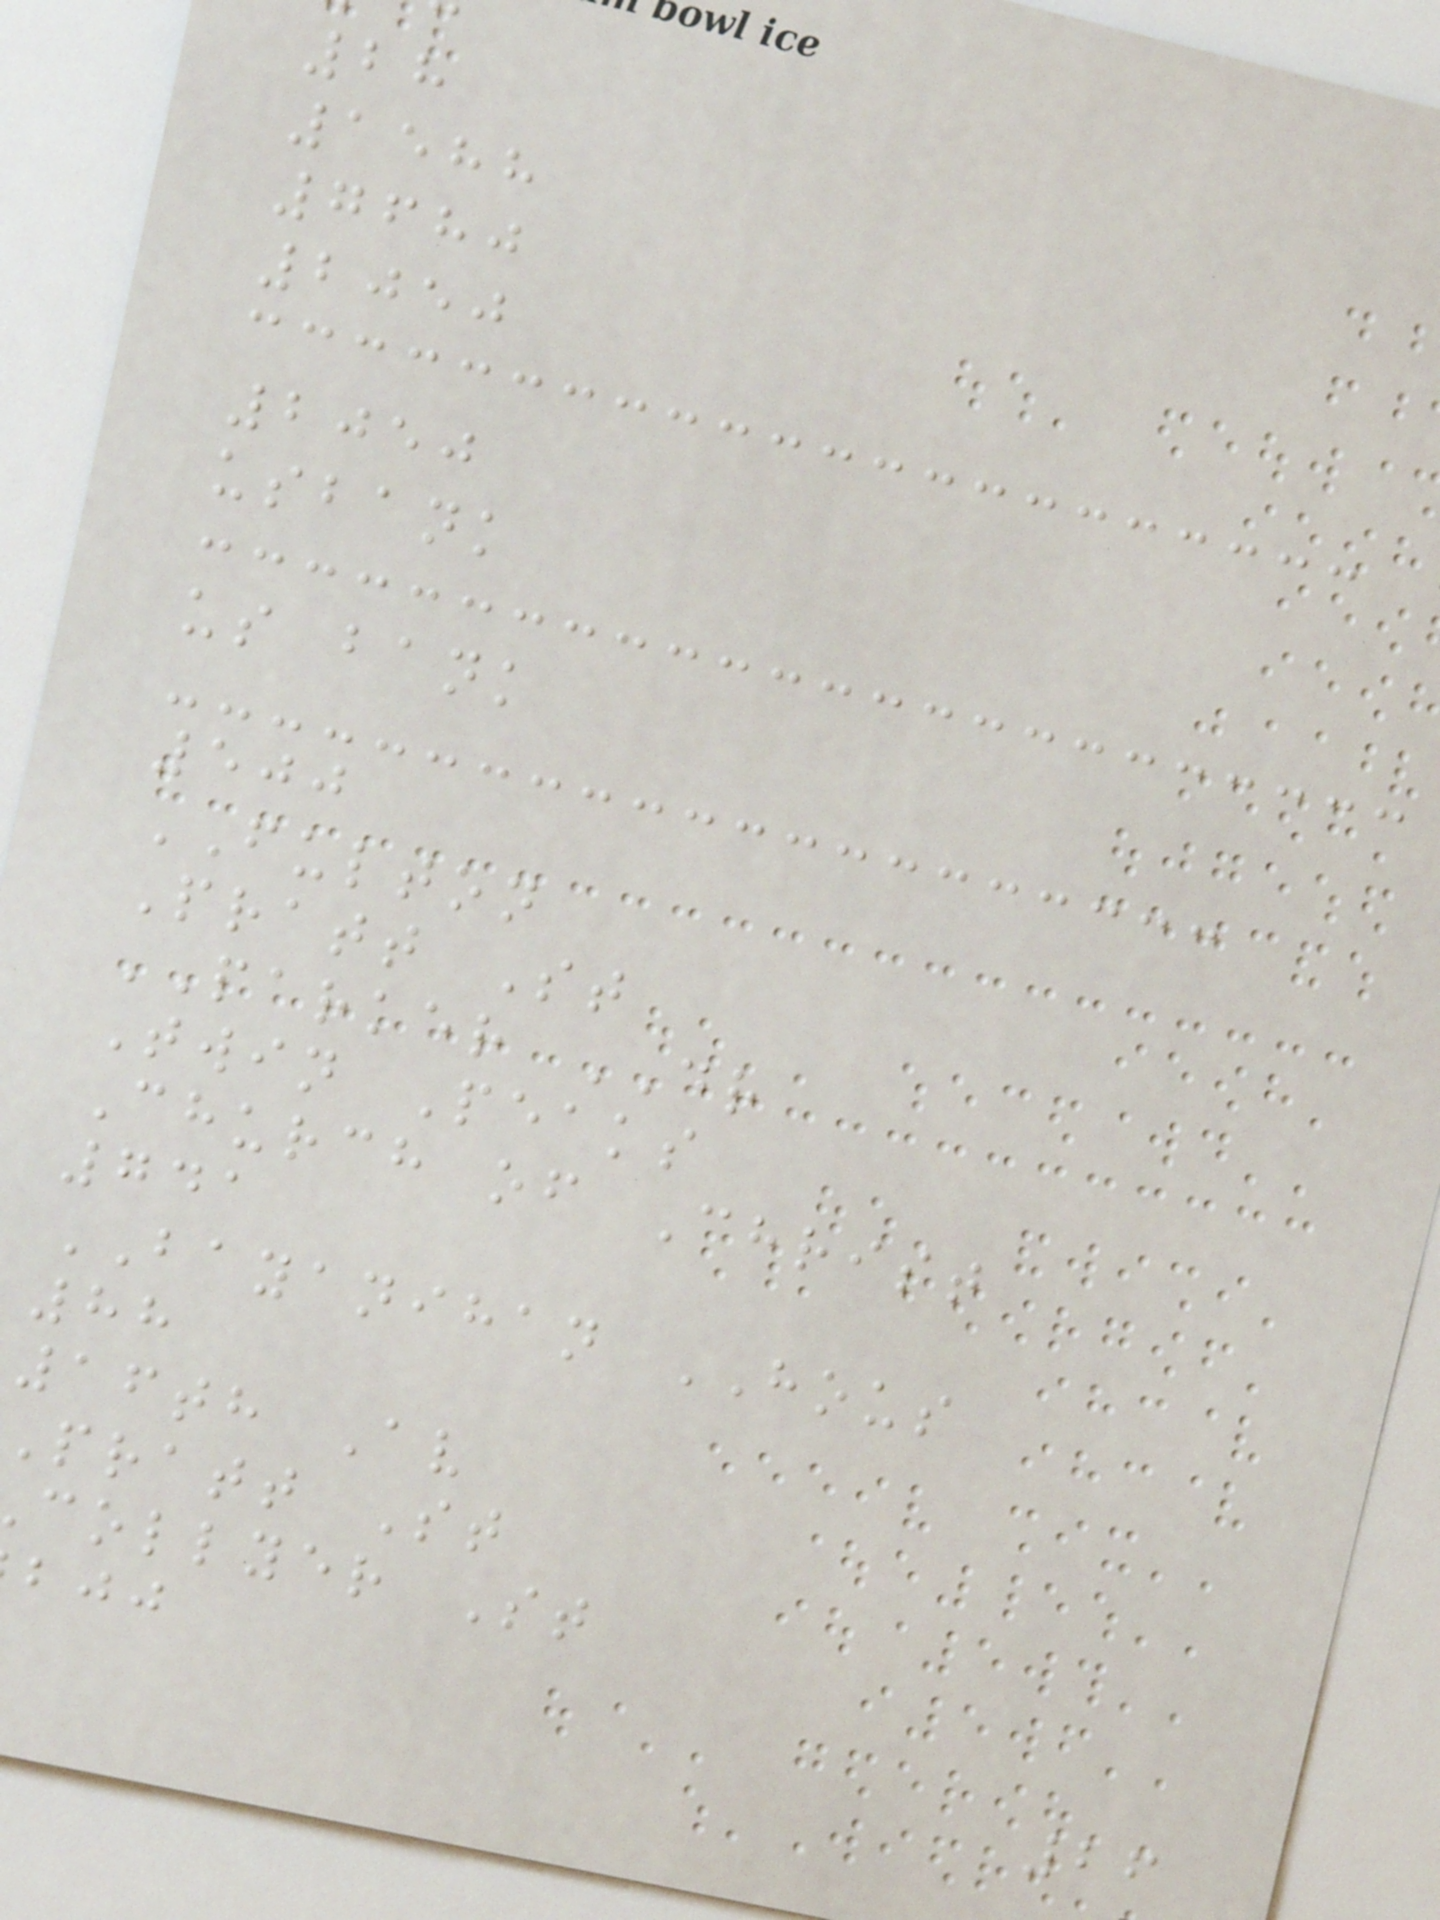28
1588
7680
2050
2050
usbank
us bank
500
FULTON
Pratt St
PARKER DR
Twin Peaks
Church of Christ
741
BAYANIHAN HOUS
88
16th Av
pratt St
collyer St
26
